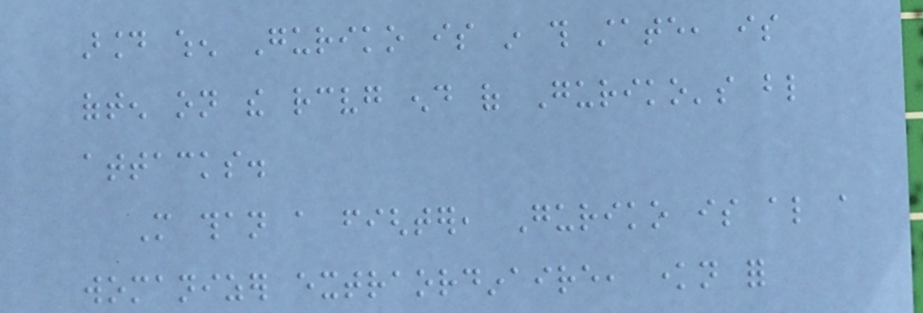around when Guriko is in this state, is
often on the receiving end of Guriko's blind
attacks.
More than a fighter, Guriko is also a
womanizer extraordinaire, known for
